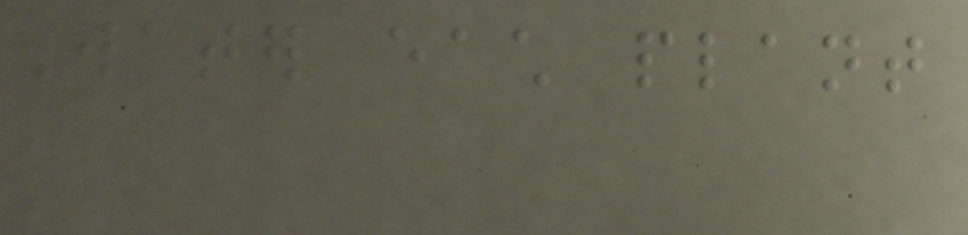Water each plant
